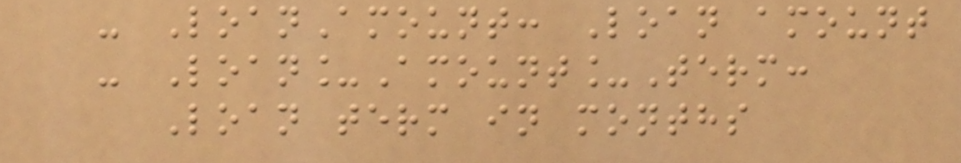- LoanAmount: Loan amount
- Loan_Amount_Term:
Loan term in months
